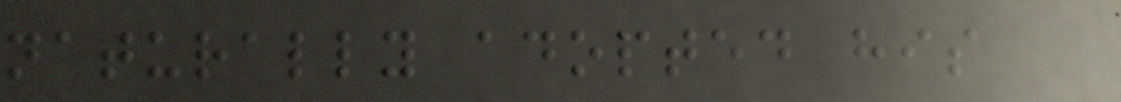naturally adopted his
